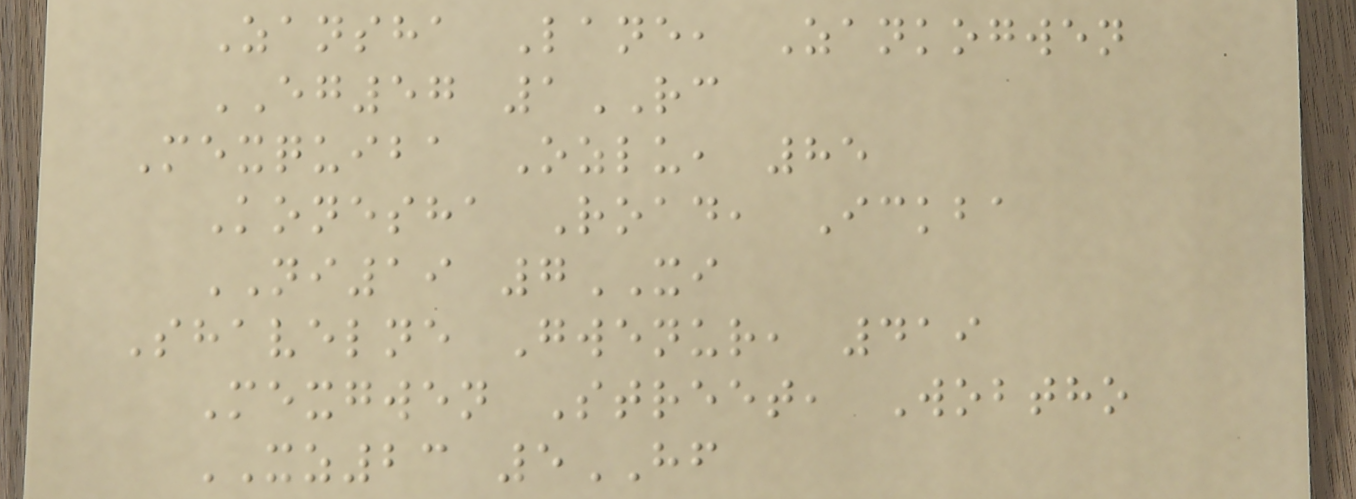Zansha Lane, Zankogwen
EG57 1RC
Mexquiba Ozlu, 85
Konesha Road, Ickba
NI19 7XI
Shavelne Gwenur, 419
Mexgwen Street, Wobtho
XZ23 5HF
